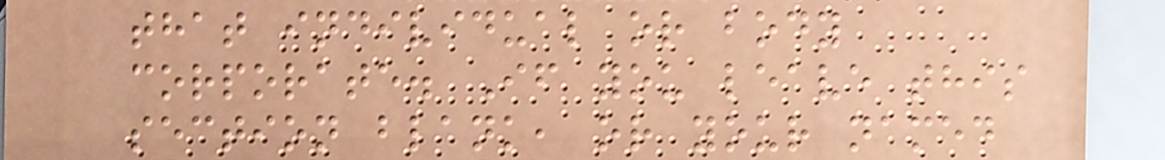that individual or body
corporate. If you leave this
section blank, or your named
